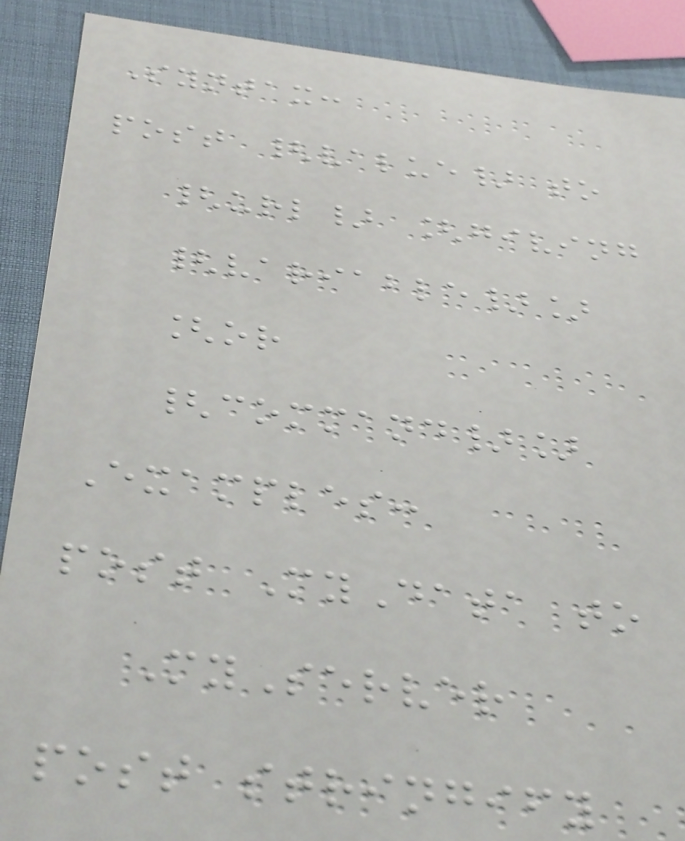Syntax:
post {value} to
{url} [giving
{variable}]
[or
{command}]
Examples:
post MyData to
MyServer
post stringify
